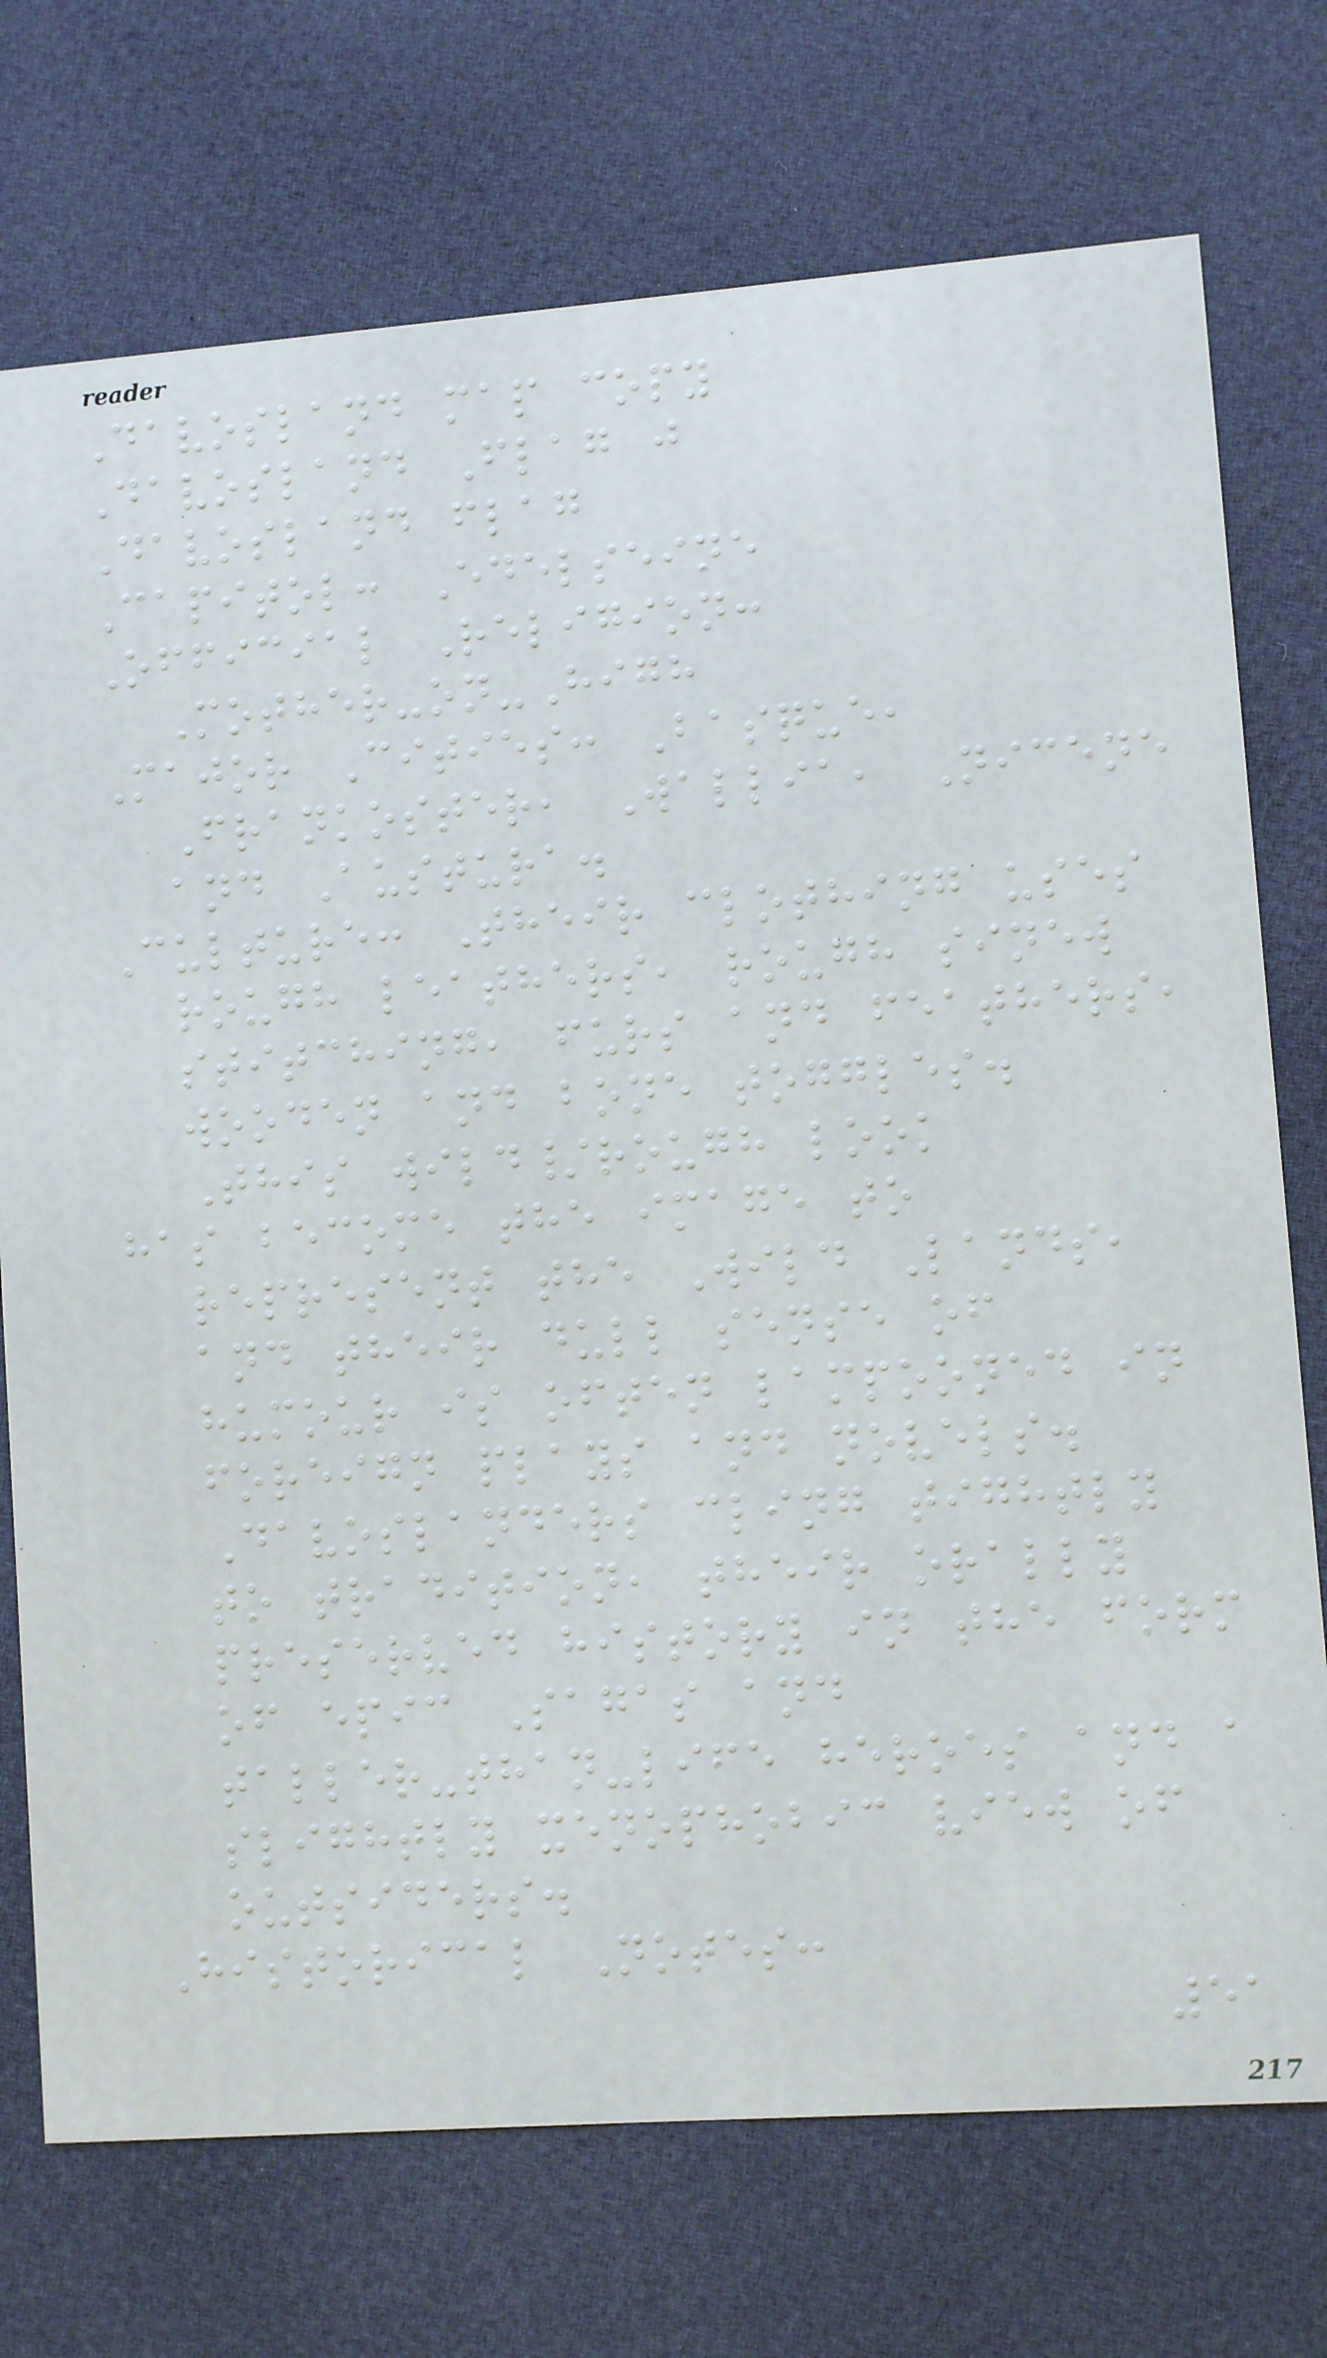Davosland map copy
Davosland Flag j
Davosland flag
Capitol: Edelseine
Official Religion:
Mother-on-High
Major Cities: Basque,
Frankoster, Wallia, Nicene
and Austura.
Culture: Their clothing uses
rough leathers, rough sinew
stitching, furs and feathers,
wooden and bone toggles.
This wild/rough look
has become the image to
represent the Wild Lands,
and their dull sense of
humour is often lampooned in
foreign plays and novels.
Davoslanders cling tightly
to tradition, their orally
preserved history in the form
of epic Sagas and
taller-than-life heroes and a
slightly xenophobic view of
outsiders.
Historical Notes:
51
